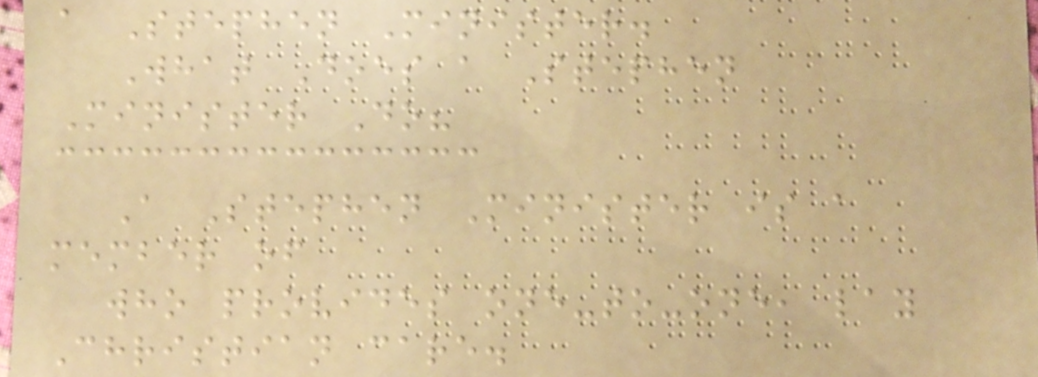a Stephen Minister.
What Does a Stephen
Minister Do?
A Stephen Minister is a
member of
who provides one-to-one, lay
Christian care.
